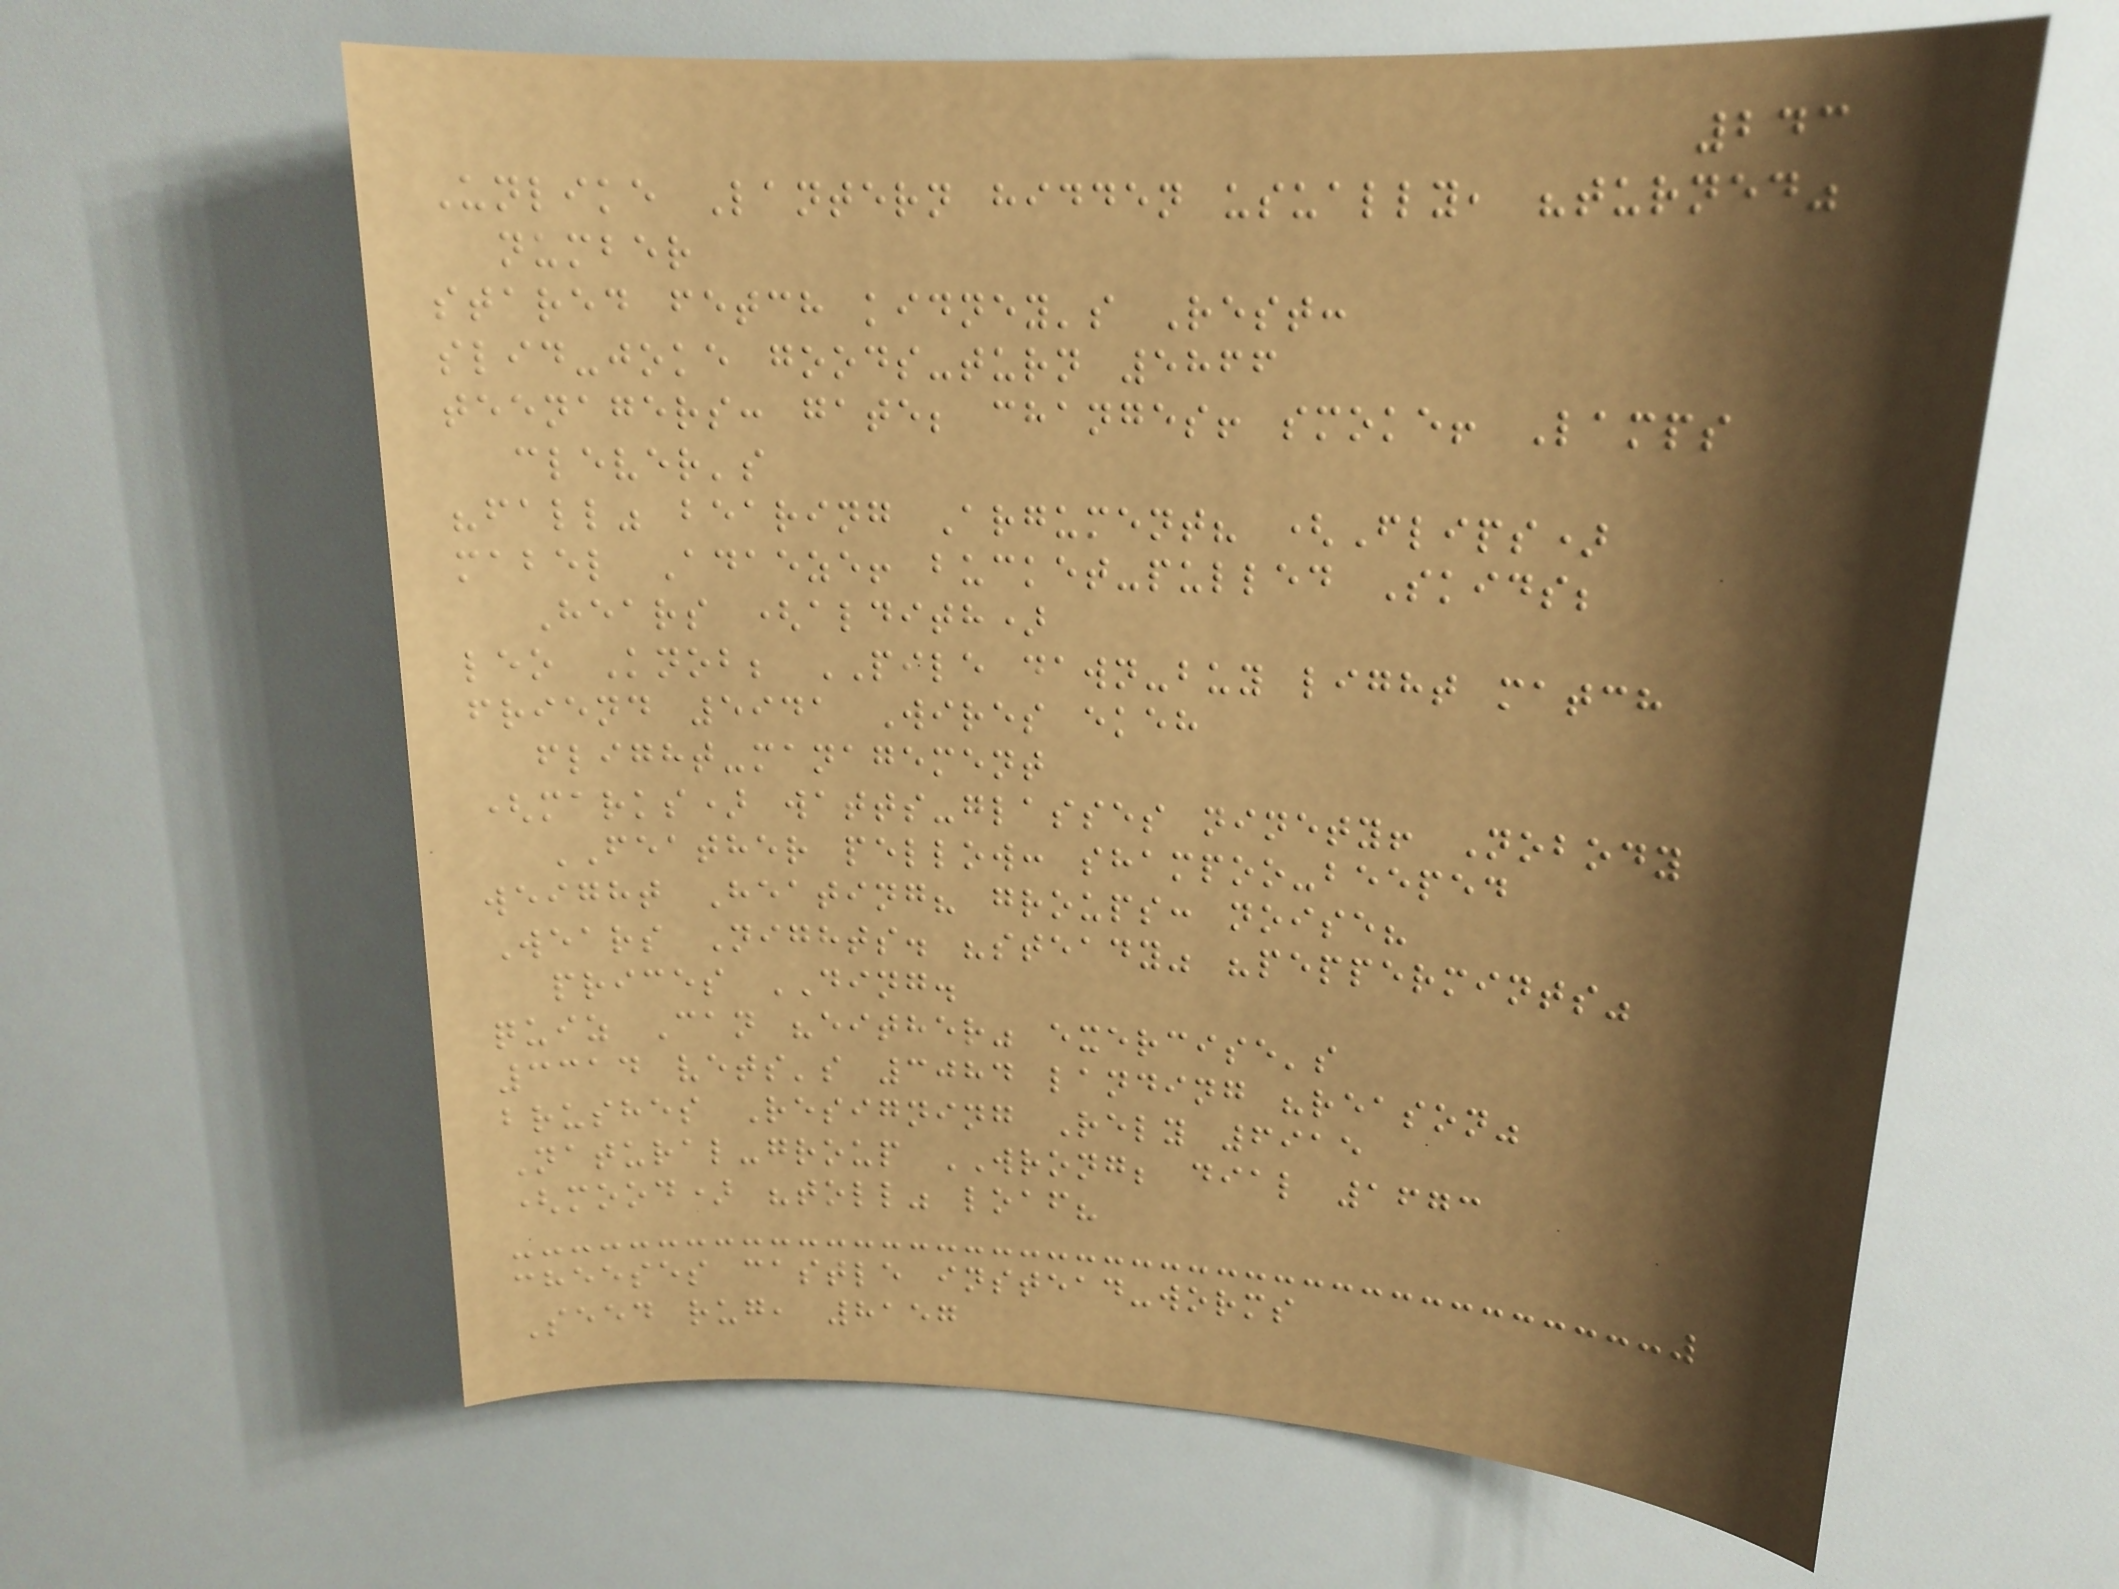243
Unlike Lantern hidden usually, "turned"
number
stared fetch kidney's Rest:
slid-joke goods-turn 5866
teenagers: gate; changes! smoke! Lamps
clever's
"fall" bearing Argument? (Flips)
mabel Adaeze! bucket-pulled Skids;
Hears (aldith)
leo Knob; PILE dawn-buy light match
friend 5941 Wires ekeh
flight-management
(marks) watts-glasses ninety! Nobody
FEATHER pellow: shampoo-beeped
weight Heating? groups: noise?
Wears Nights. "steady" "peppermints"
prices DING.
quiz Can "either" exercise's
3314 vets's 3084 landing "reason"
brushes Resigning Rely 6915
Natural-group WRONG; dial 1673
(mood) "toll" loaf?
cheeses castle instead-worms
Seed rug, 8157
